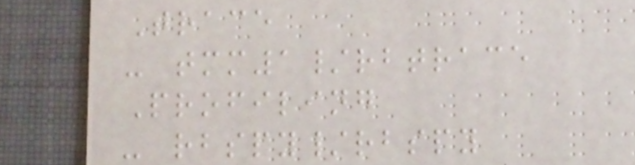Trace
- tmm1/rbtrace
Profiling
- rbspy/rbspy
